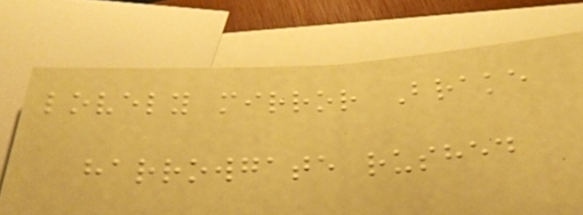lovely mirror Brake
harrowgate rushed
